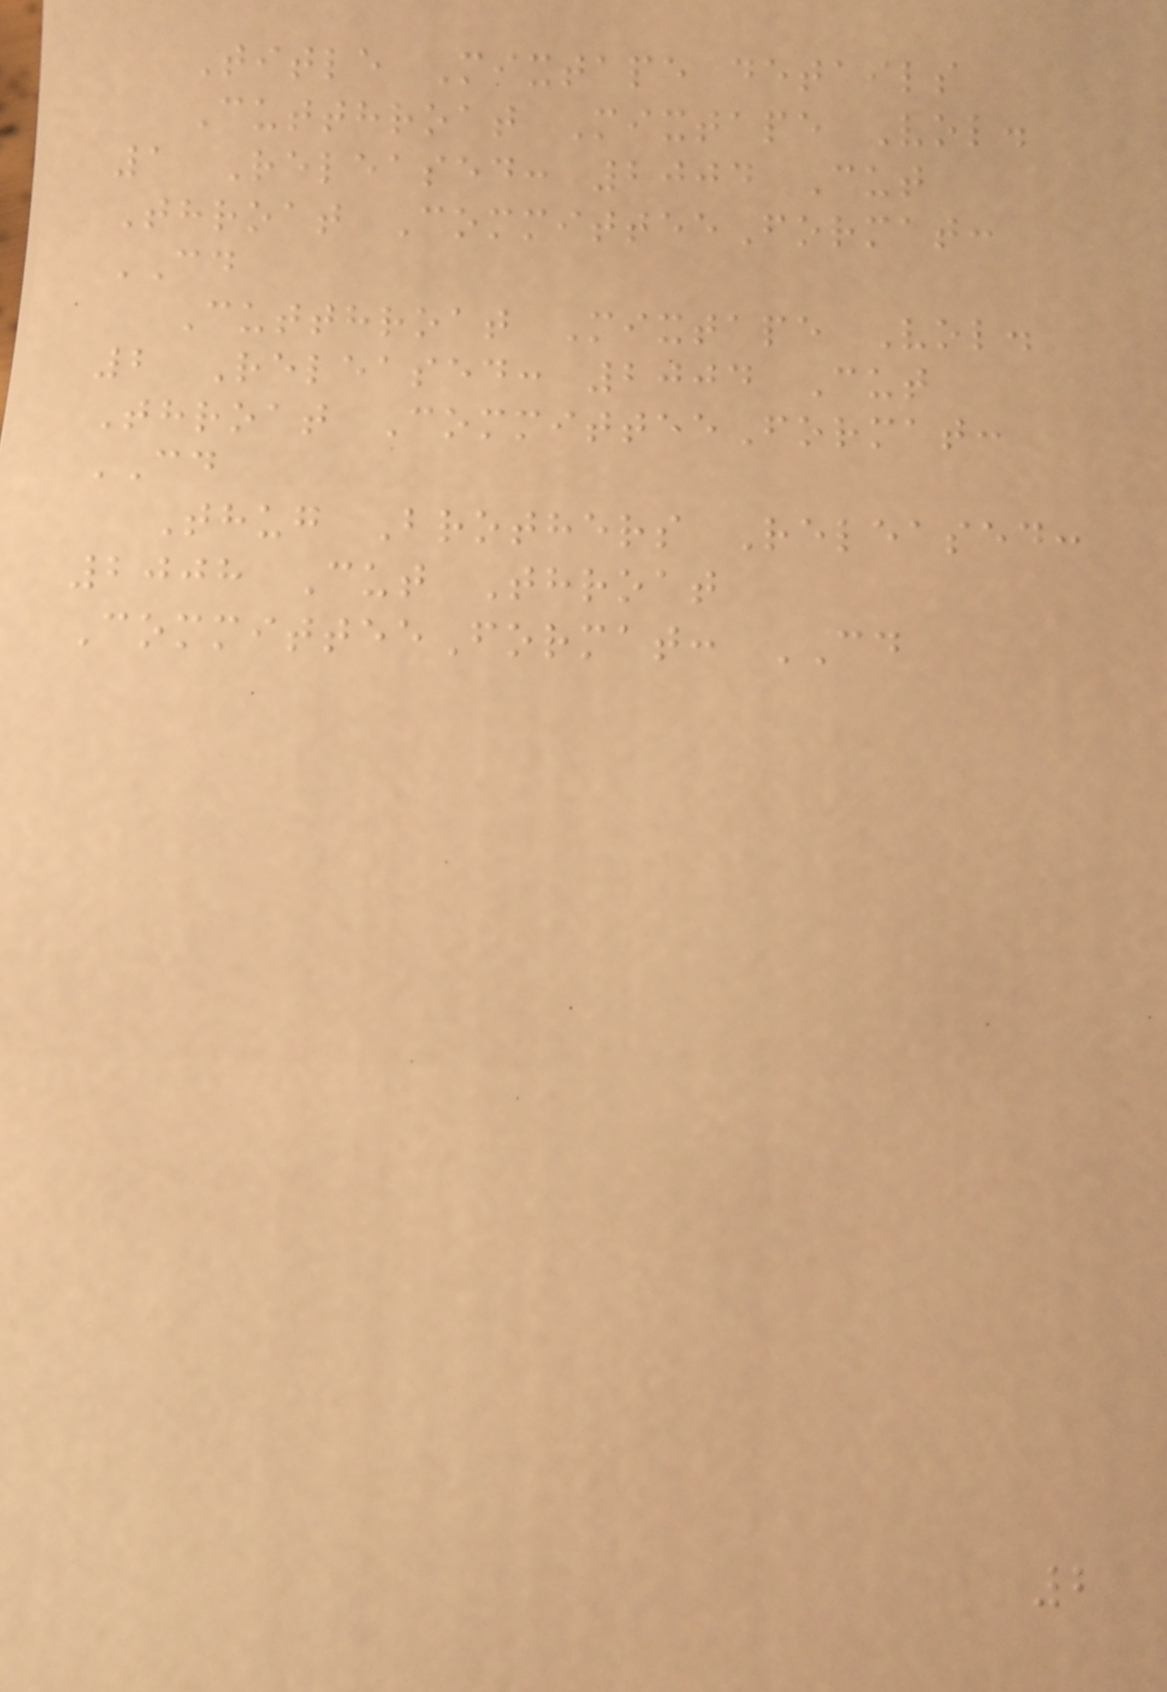Title Mixtape details
Cutthroat Mixtape Vol.
1 Released: 2004 Cut
Throat CommitteeFormat:
CD
Cutthroat Mixtape Vol.
2 Released: 2004 Cut
Throat CommitteeFormat:
CD
Thug Brothers Released:
2008 Cut Throat
CommitteeFormat: CD
2
